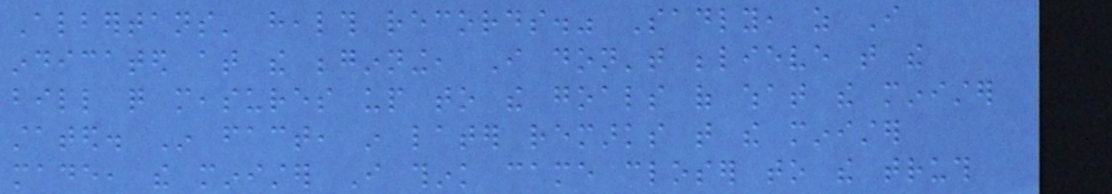Albertans' health records." Sadly, as I
indicated at the beginning, I don't believe that the
bill quite measures up to the goals of what the minister
stated. In fact, in later remarks that the minister
made, the minister I think came closer to the truth
